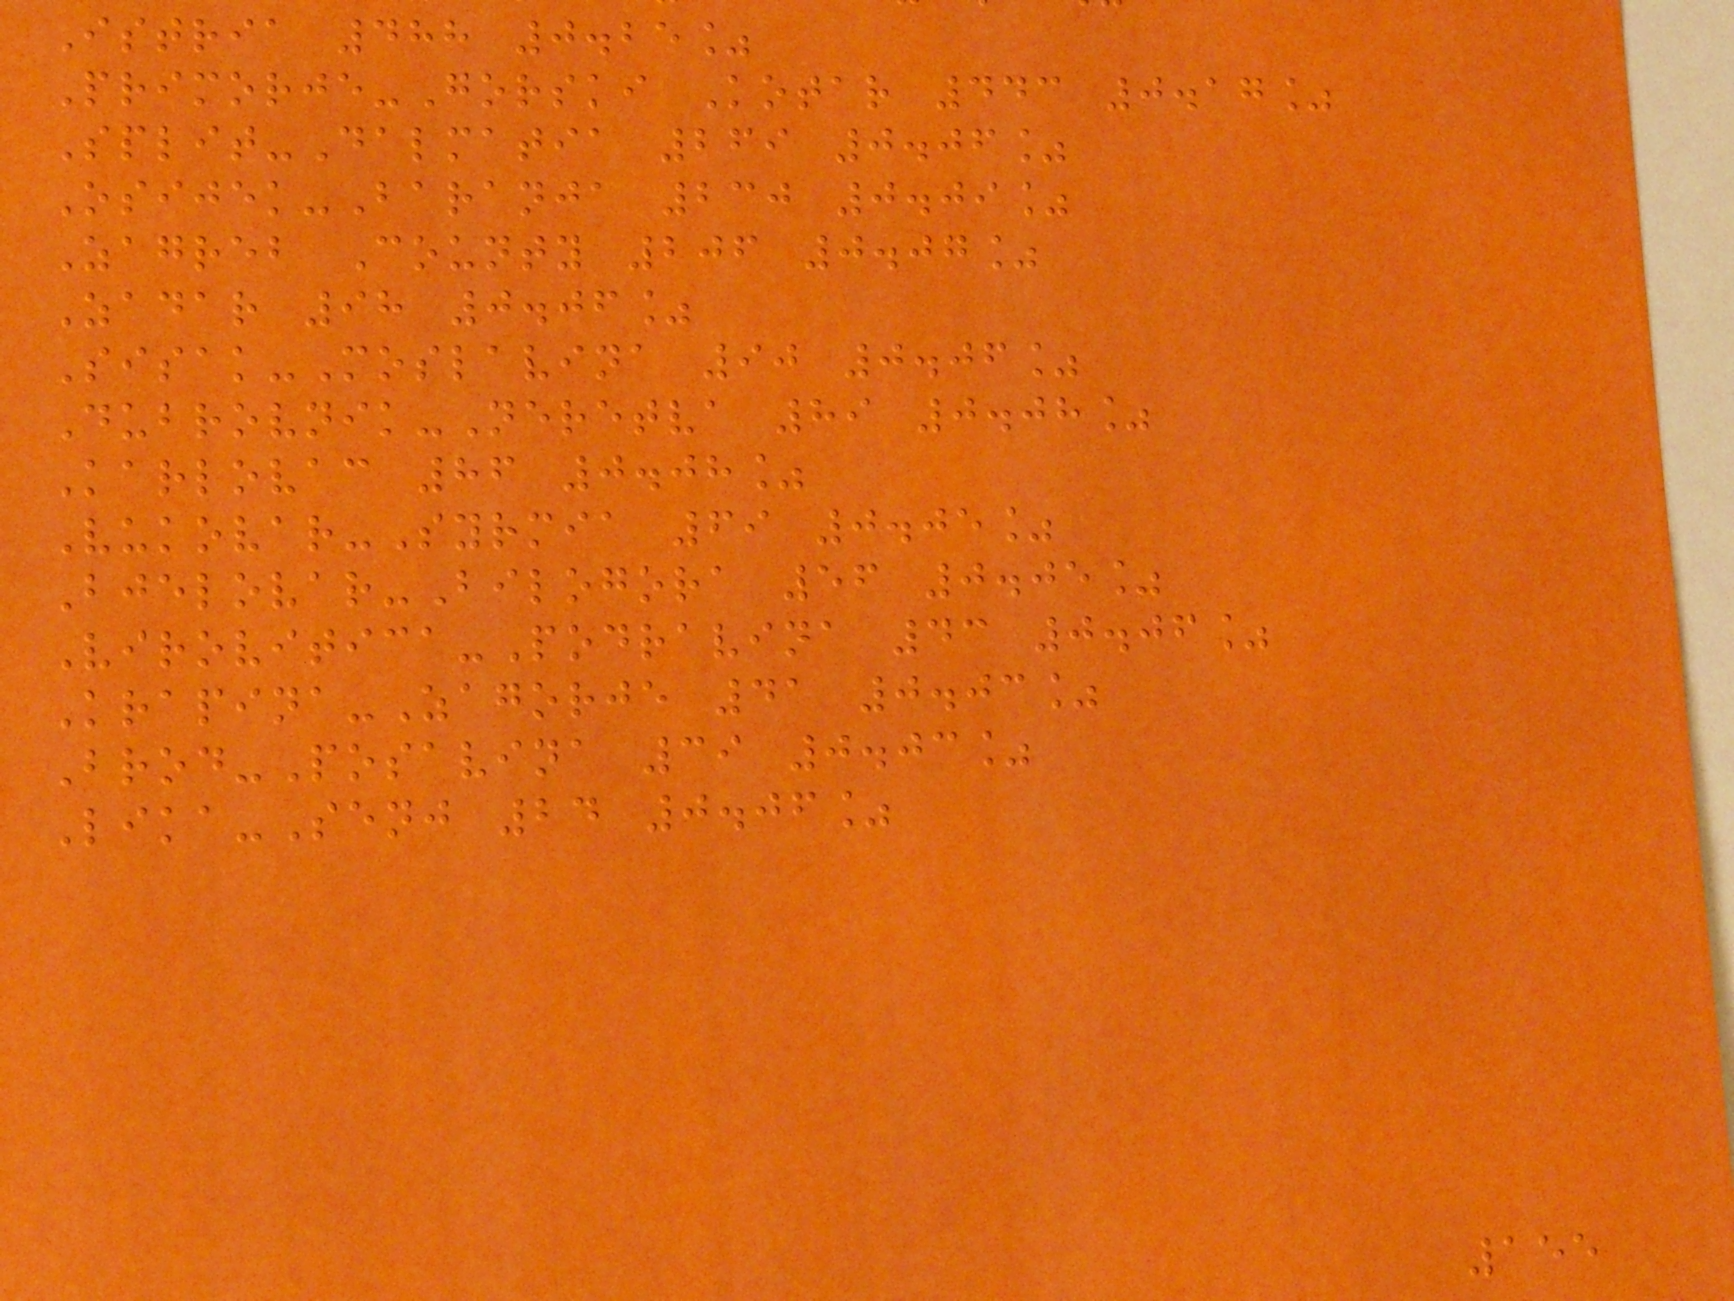Istria 488 0.25%
Primorje-Gorski Kotar 443 0.17%
Split-Dalmatia 269 0.06%
Osijek-Baranja 230 0.09%
Zagreb County 206 0.07%
Zadar 98 0.06%
Sisak-Moslavina 90 0.06%
Dubrovnik-Neretva 89 0.08%
Karlovac 86 0.08%
Vukovar-Syrmia 69 0.05%
Bjelovar-Bilogora 56 0.05%
Virovitica-Podravina 43 0.06%
Krapina-Zagorje 41 0.03%
Brod-Posavina 39 0.03%
Lika-Senj 24 0.06%
155
